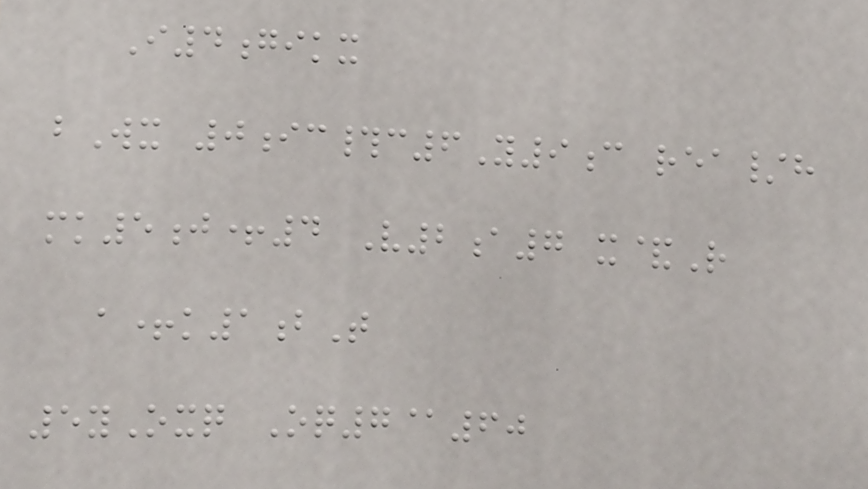I4gikx
bWx 0ic#c6Y9c rea/h
mk5j+4 V2a7 x&R
a+k1bT
5yOxq Oq7@60
